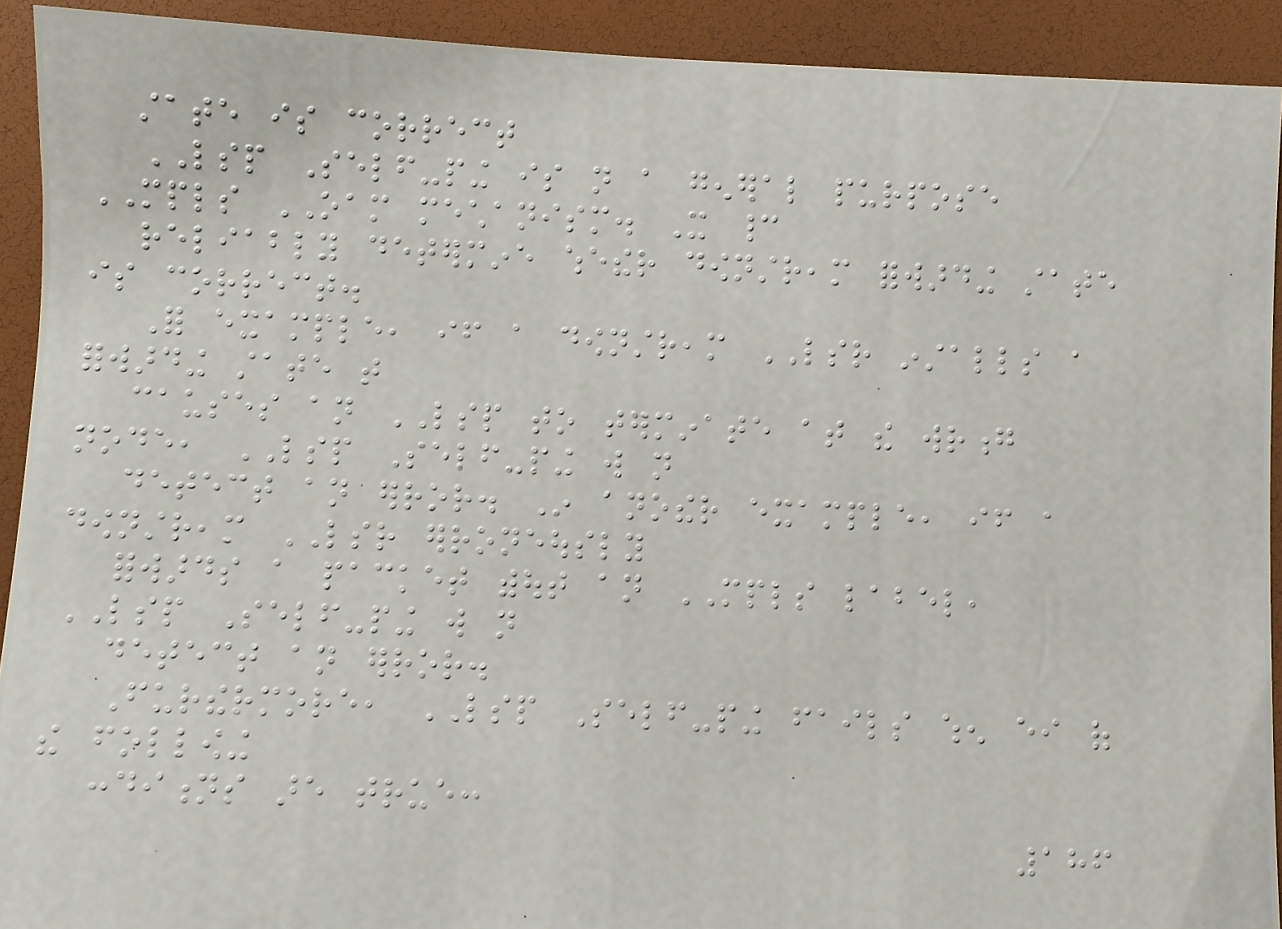state is correct
LSP Self-ping is not a general purpose
MPLS OAM mechanism. It cannot
reliably determine whether downstream forwarding state
is correct.
For example, if a downstream LSR installs a
forwarding state that
causes an LSP to terminate at the wrong
node, LSP Self-ping will not
detect an error. In another example, if a
downstream LSR erroneously
forwards a packet without an MPLS label,
LSP Self-ping will not
detect an error.
Furthermore, LSP Self-ping fails when either of
the following
conditions are true:
186
